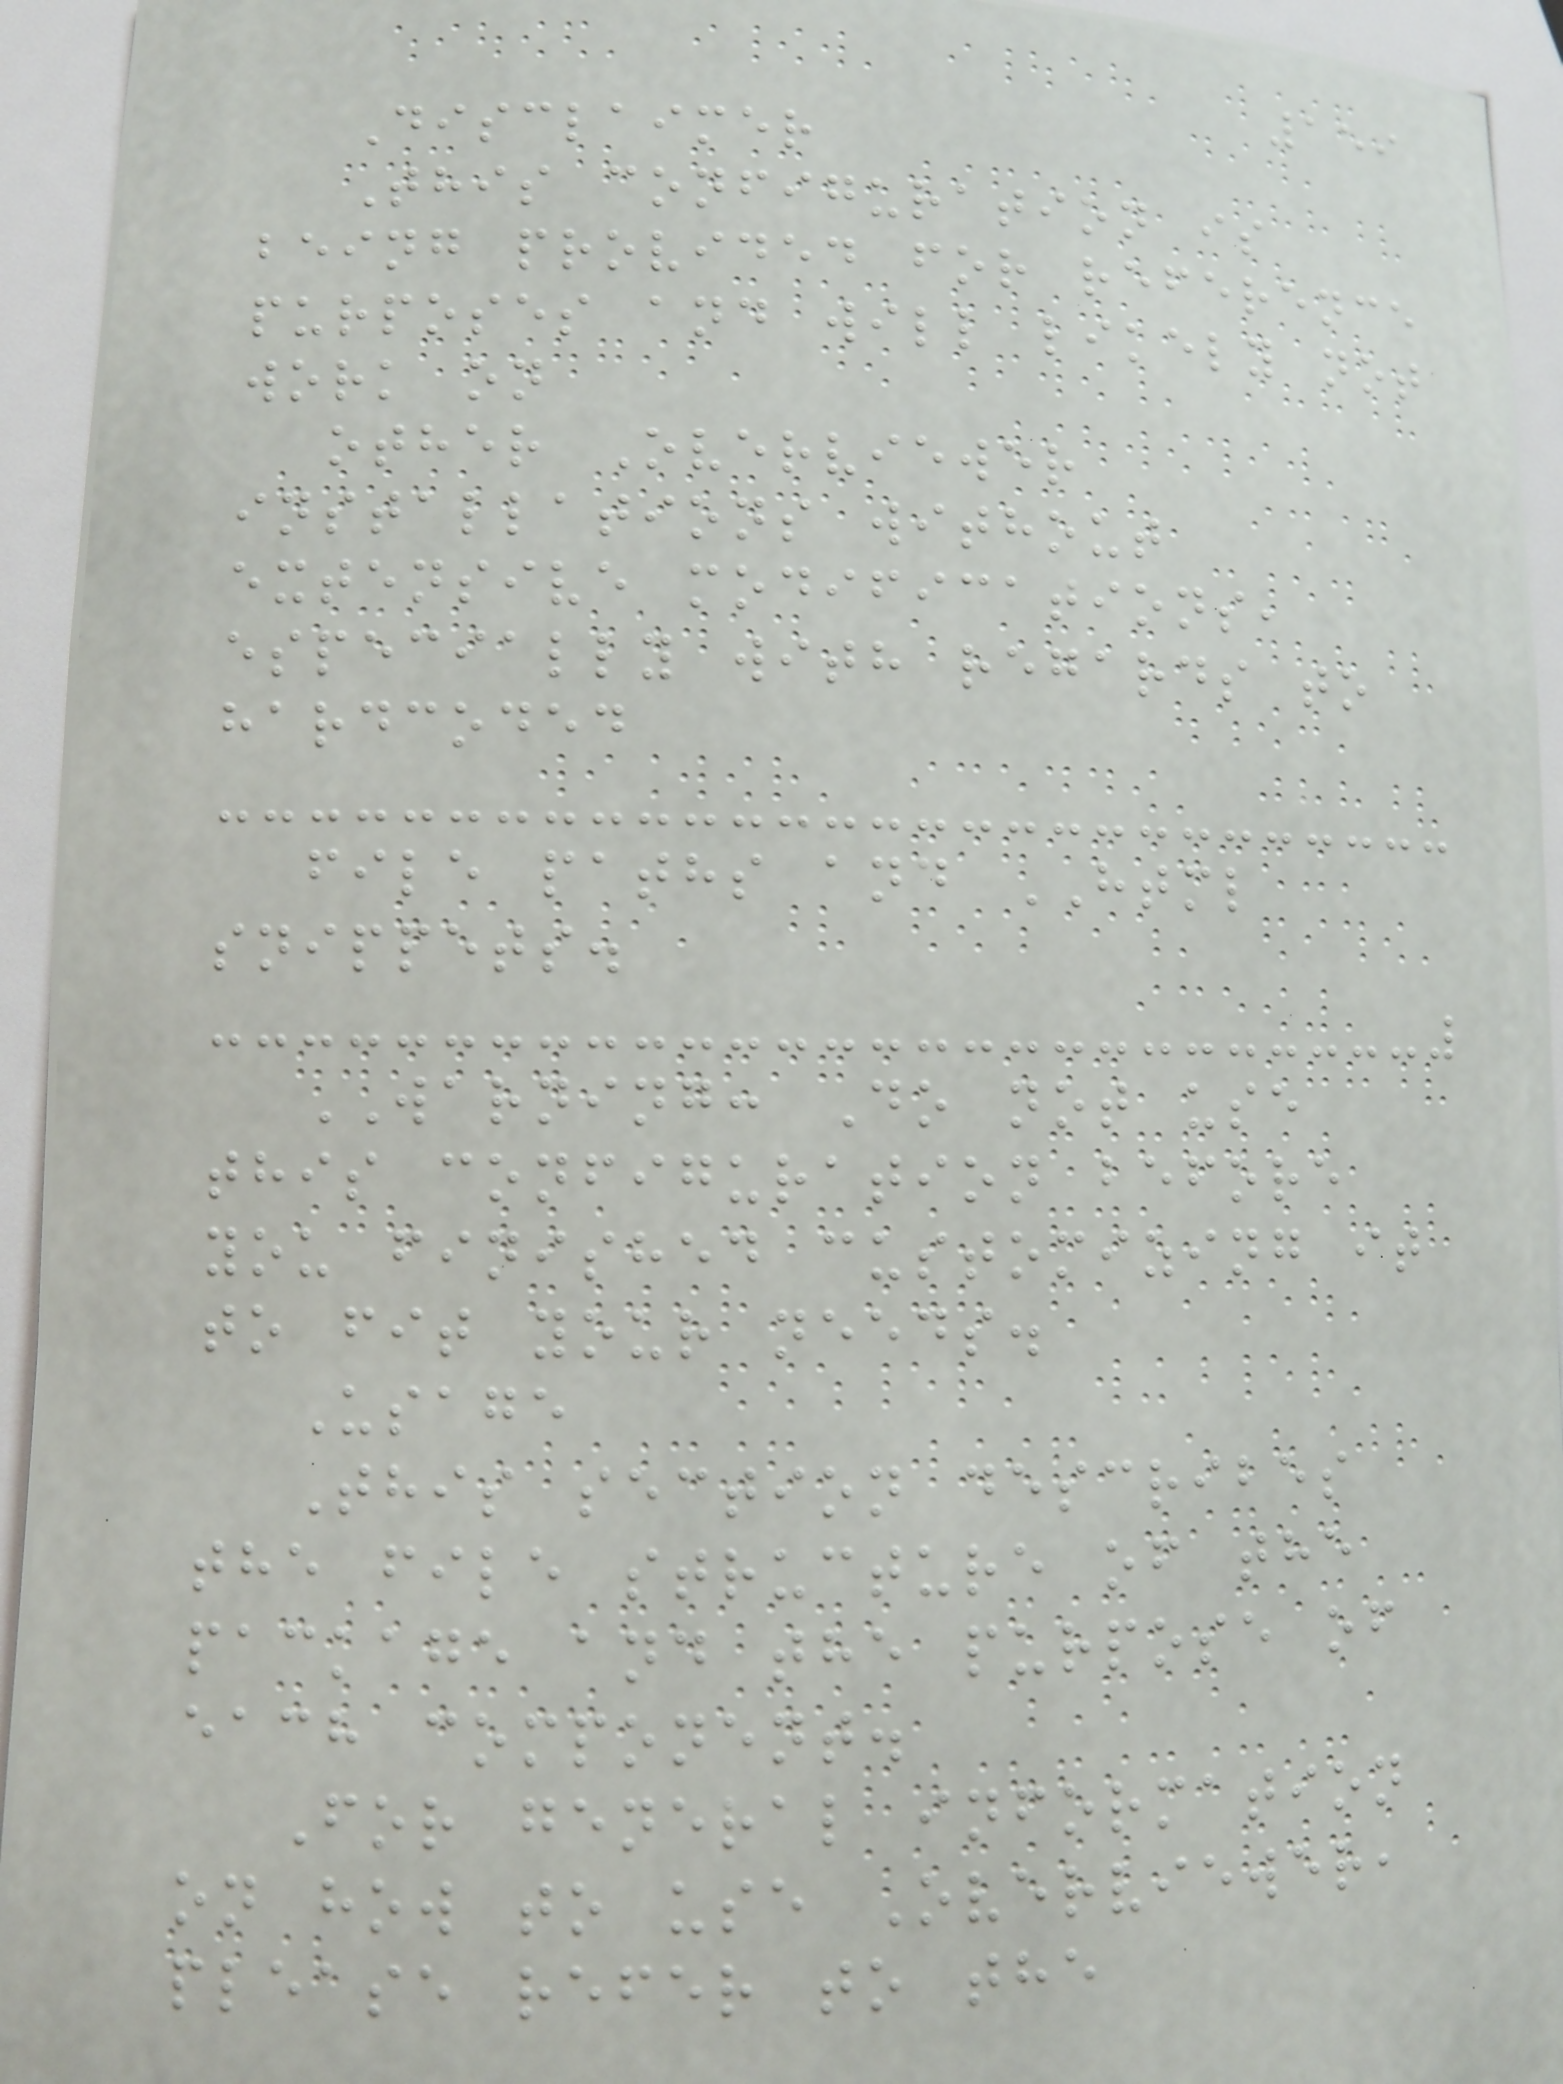159
Disclaimer
This configuration is
being provided for reference
purposes and will likely not
work on
other Overviewer
installations without
extensive modifications,
especially with regards to
hardcoded
file paths and HTML
snippets.
WARNING: Do not use
this configuration before
you finished customizing it
to fit your needs.
Usage
This section describes
the file structure of the
package and the purpose of
each component.
For general information
on how to use Overviewer,
please refer to the
